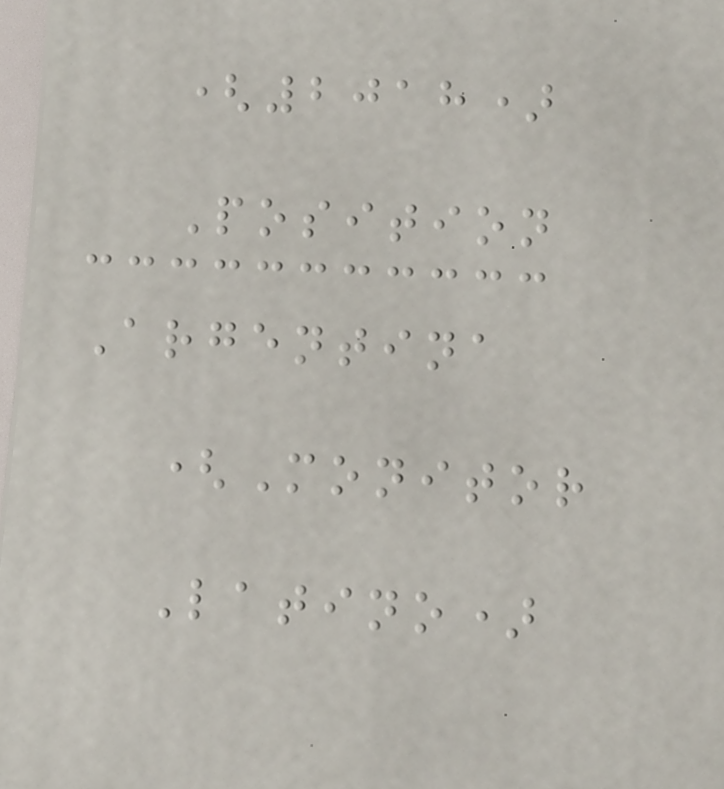(2018)
Position
Argentina
(Monitor
Latino)
